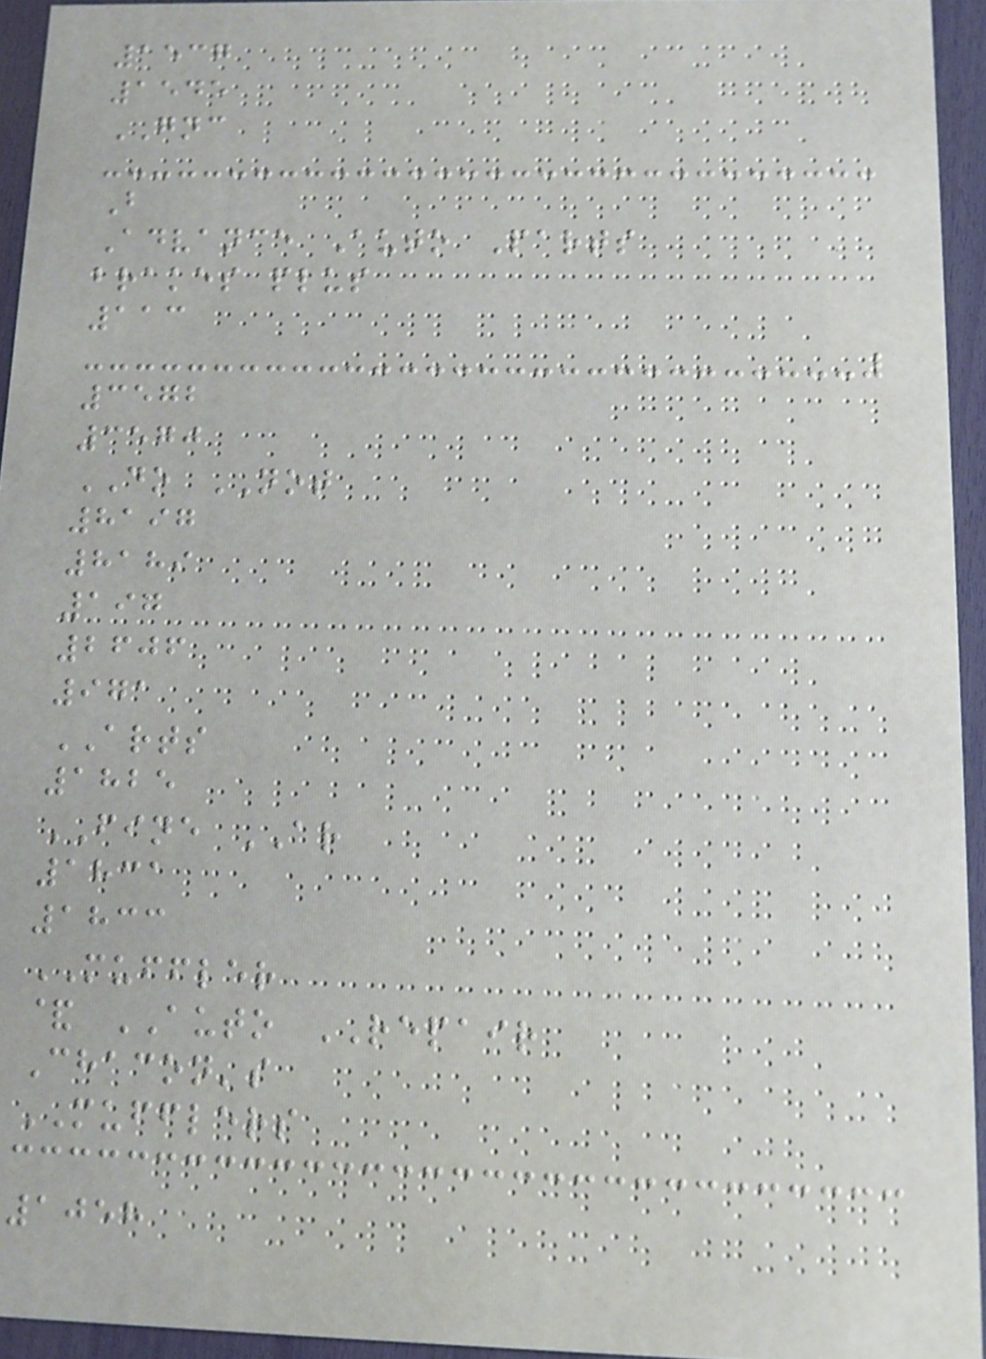1537
1545
GNC
B
Advance Auto Parts
brakes plus
113
3572
3570
DO NOT
8197
8189
197
2606
971
ARTS
1825
FINE AR
1831
1833
MUFFLER
& AUTO REPAIR
Chacon's
MUFFLERS
1058
